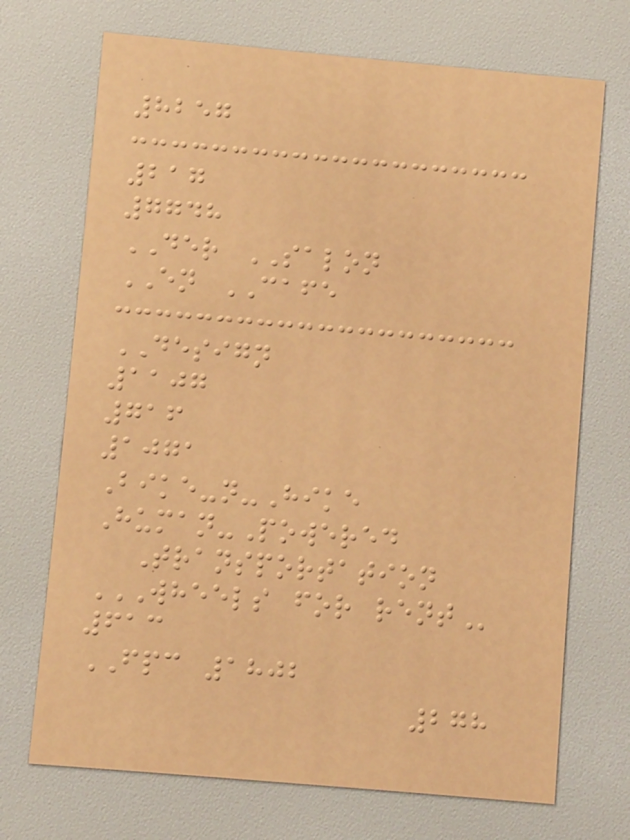8257
217
7748
DER SALON
EN CAFE
DESIGN
1107
716
1071
Bike-n-Hike
Human-Powered
Transportation
WHEELS FOR RENT
613
FPC 1802
278
